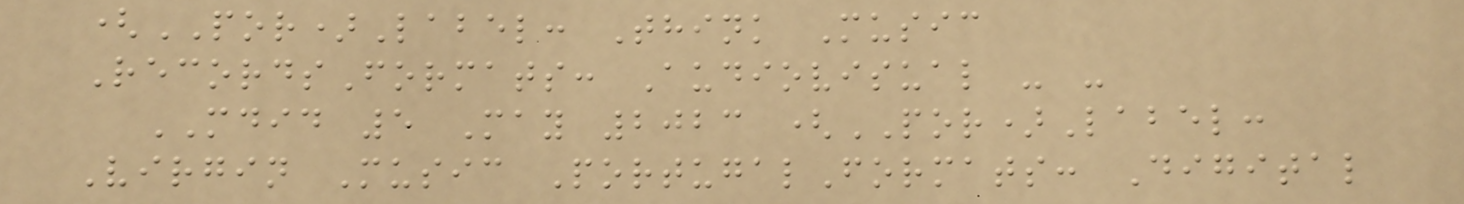(POR)Label: Think Music
RecordsFormats: Audiovisual - -
MDID 5 May 2023 (POR)Label:
Virgin Music PortugalFormats: Digital
